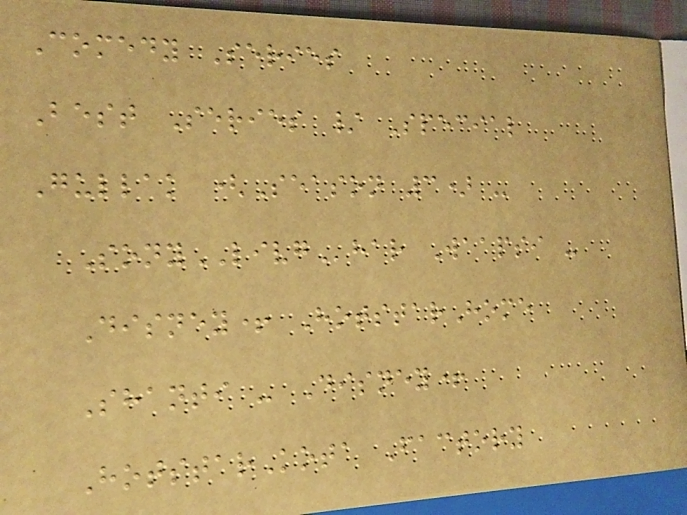Comedy Series
Best Series / Special
Gullak (Season 3) -
SonyLIVGhar Waapsi -
Disney+ HotstarHome
Shanti - Disney+
HotstarKota Factory
